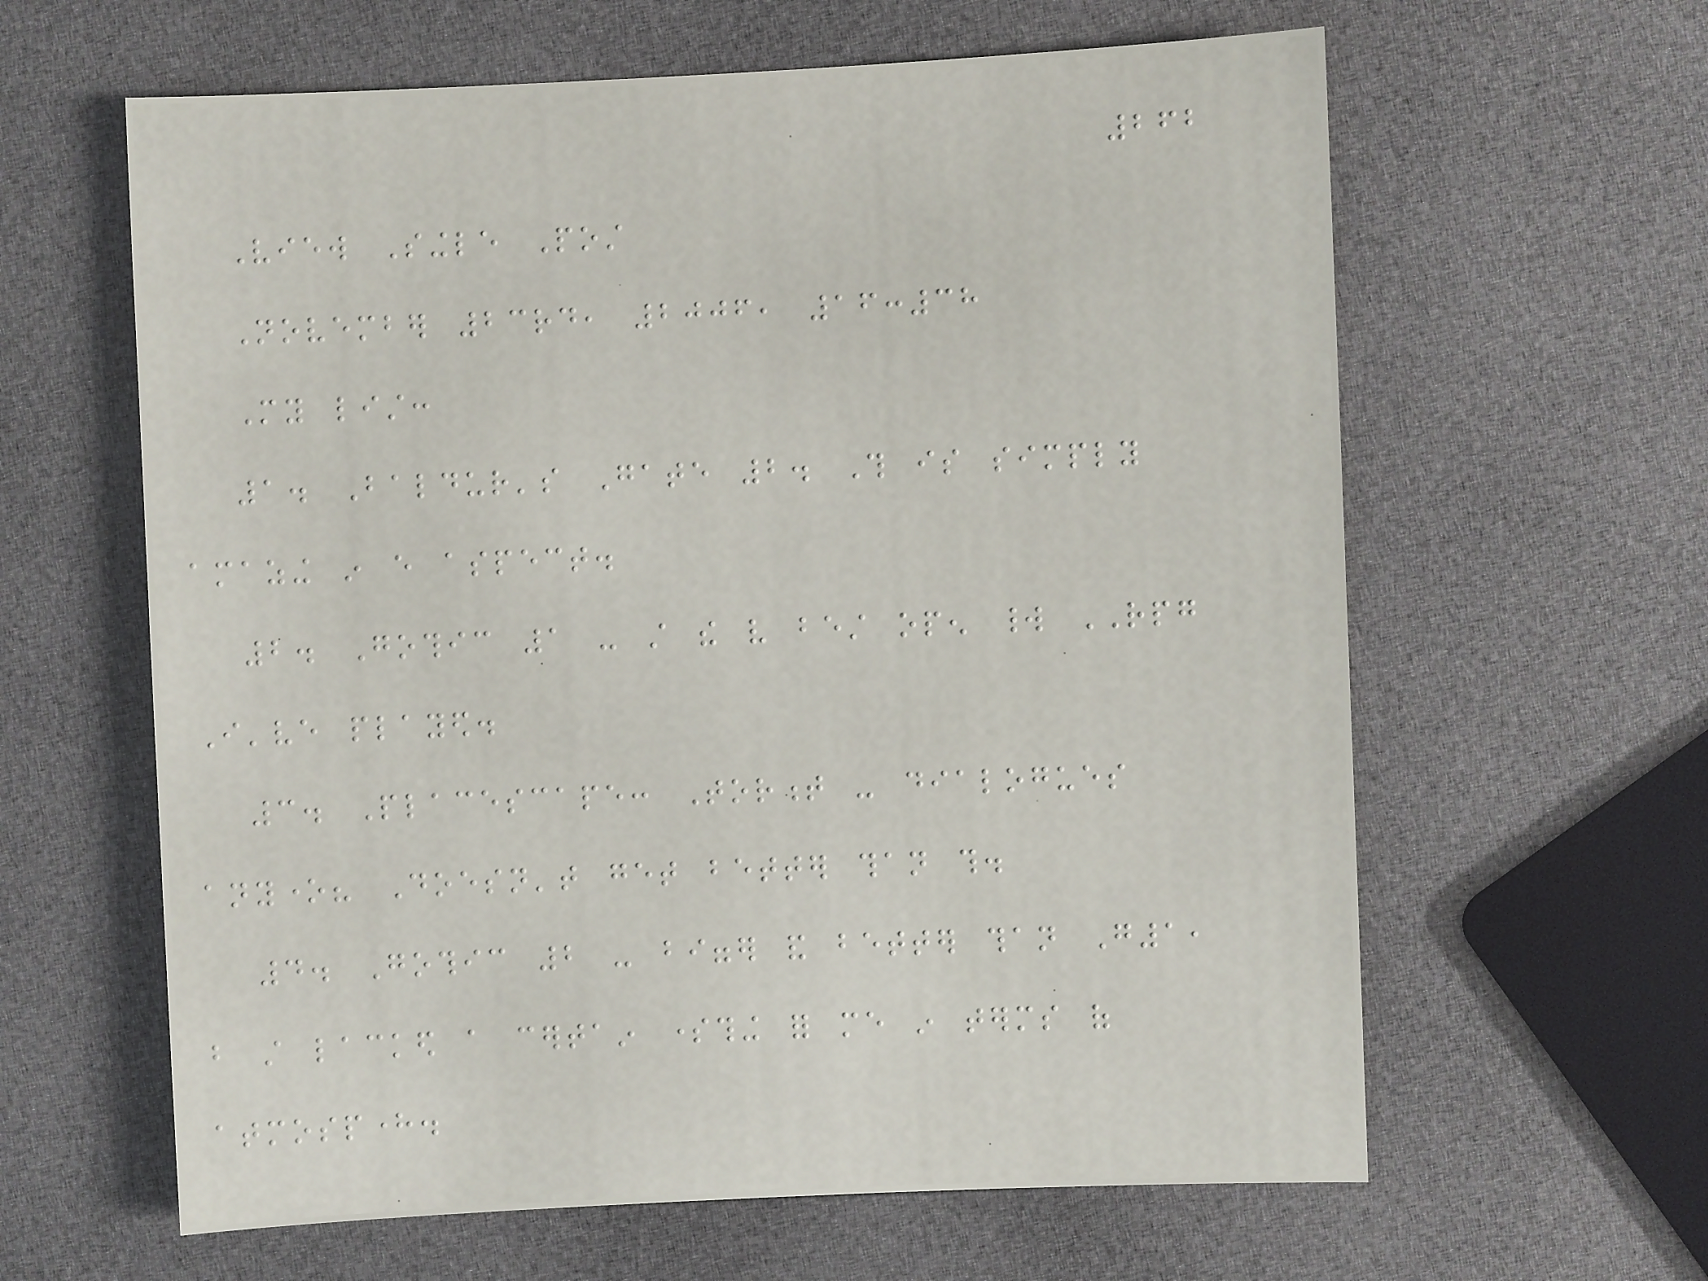262
View Single Post
November 23rd, 2006, 16:38
My list:
1. Baldur's Gate 2. This is simply
amazing in every aspect.
2. Gothic 1 - still the very best open world RPG
I've played.
3. Placescape: Torment - dialogues
anyone? Doesn't get better than this.
4. Gothic 2 - bigger and better than G1,
but still lacked a certain something for me in terms of
atmosphere.
